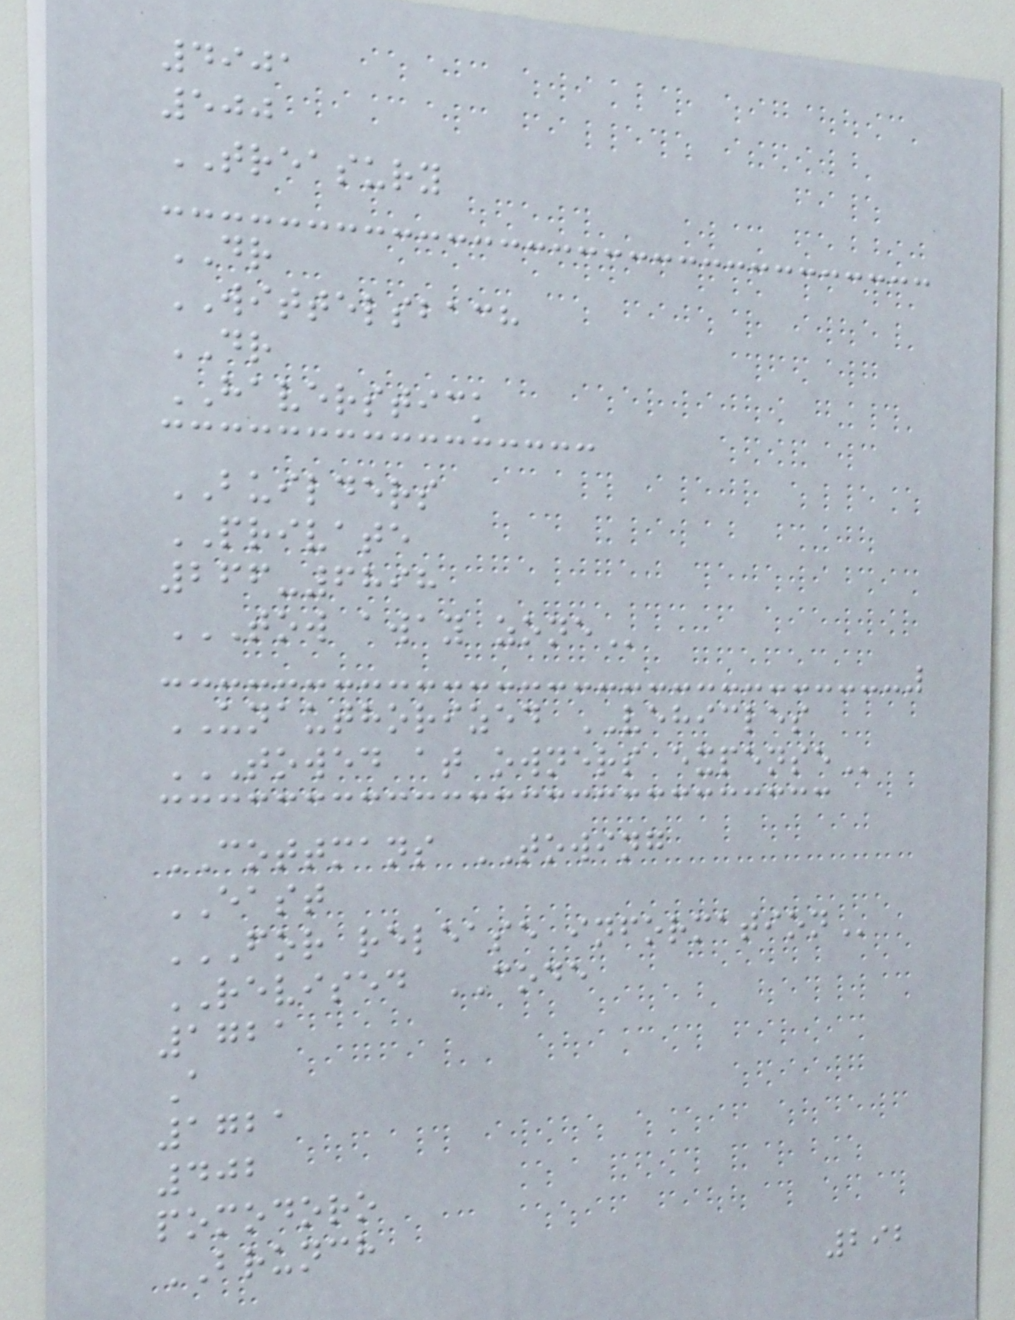4901
500
TREASURY
DR
WITTELSBACH
DR
HAVERSTICK
BUILDERS
PRIVATE
266-6898
TOW AWAY ZONE
UNAUTHORIZED VEHICLES
TOWED AT OWNERS EXPENSE
COTTMANS TOWING
EAST
FOR RELEASE INFORMATION
REVISED CODE
1721
A
1721
402
pomodoro
BRUNCH
292
